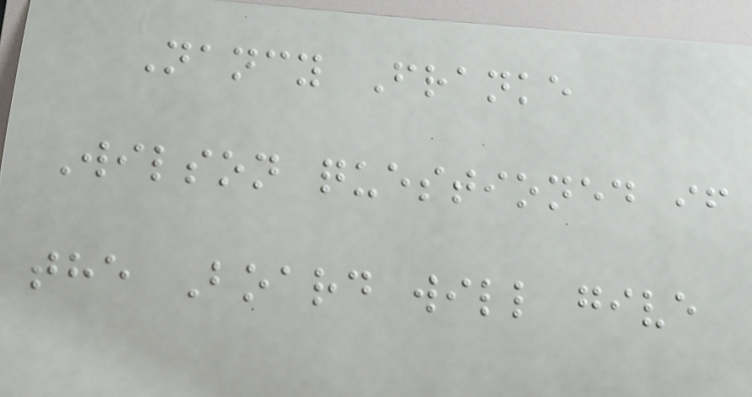Nancy Franke
Wilson questioned if
the Board will give
